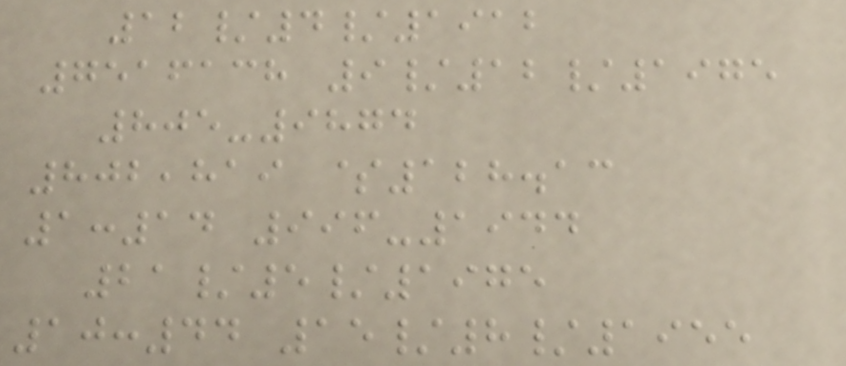12/4/1912
7516138 9/12/1975
805-9874
802,819 $128.13
1:14 996-1944
21/5/1975
10:44 15/8/1955
